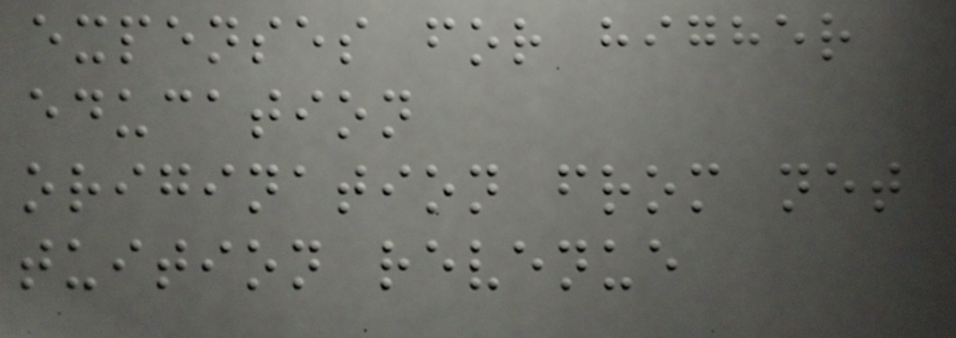expenses for higher
education
origination from net
tuition revenue
